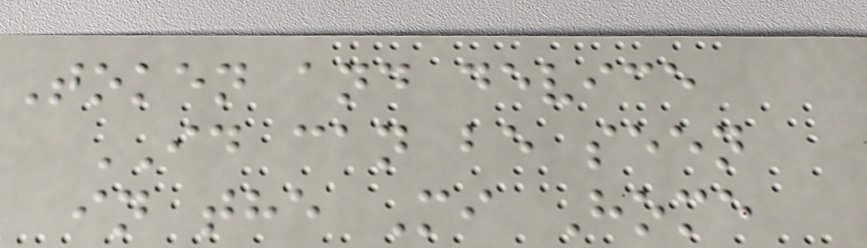Token and device
ID can be seen
in the Mi Home
